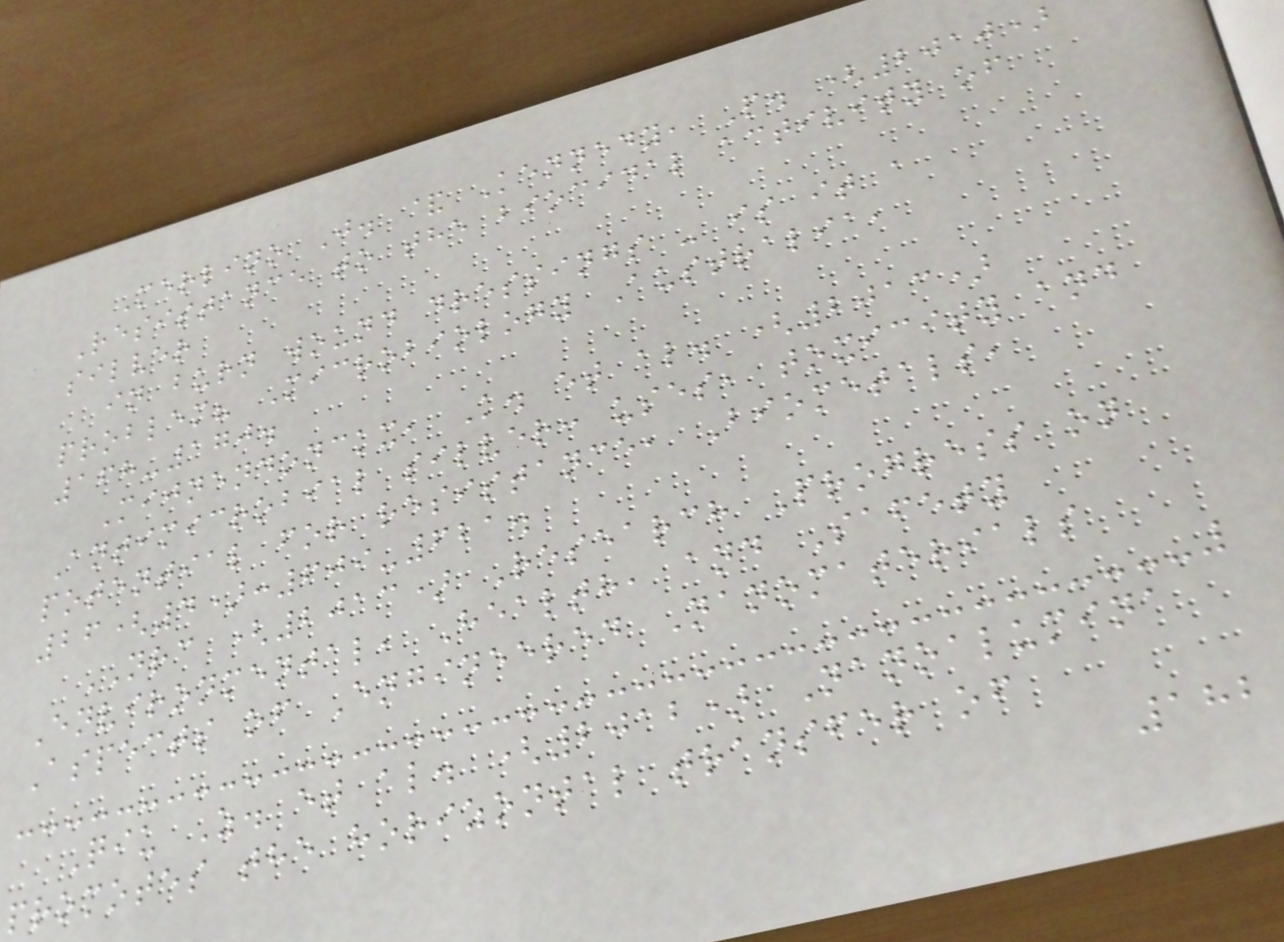Merlino J. & Kennedy, P. (2010)
Resistance to the biocidal activity of
silver
in burn wound dressings - is it a
problem? Microbiology Australia,
168-170.
Mijnendonckx, K. et al. (2013)
Antimicrobial silver: uses, toxicity and
potential for resistance, Biometals,
26(4):609-621.
NRC (2013) Research Progress on
Environmental, Health, and Safety
Aspects of Engineered Nanomaterials
Qiu Z. et al. (2012) Nanoalumina
promotes the horizontal transfer of
182
